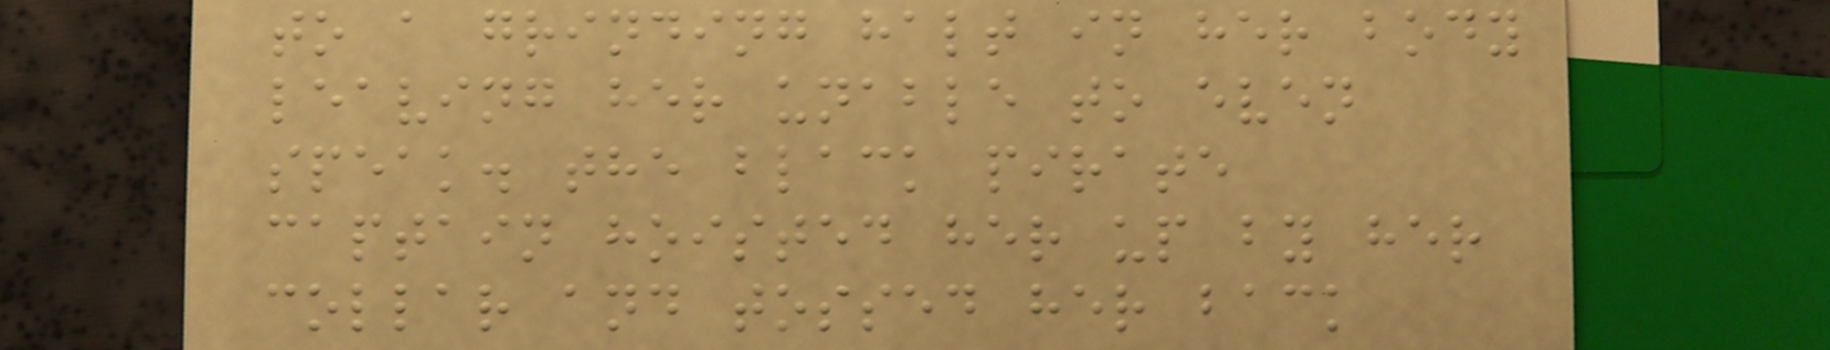to a grinding halt in her body
leaving her unable to even
speak. the black pirate
captain hoisted her up by her
collar and tossed her back
